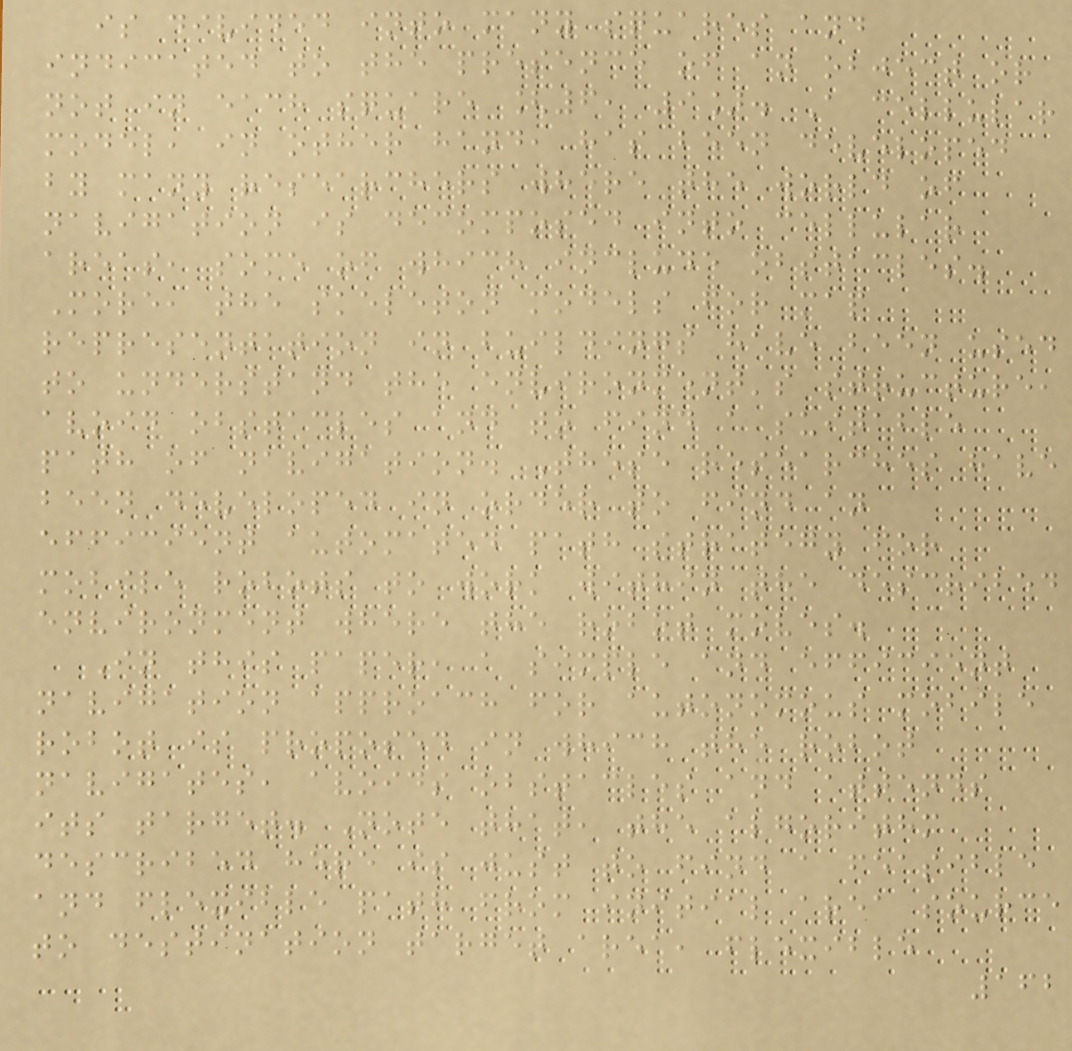is divided into many squares and
indicated to the presence of an object or
not in each square [6, 9]. A cellular
model, in other hand, has been developed
by many researchers where the world of
navigation is decomposed into cellular
areas, some of which include obstacles.
More, the skeleton models for map
representation in buildings have been used
to understand the environment's structure,
avoid obstacles and to find a suitable
path of navigation. These researches have
been developed in order to find an
efficient automated path strategy for
mobile robots to work within the described
environment where the robot moves.
In this paper, a simple and efficient
navigation approach for autonomous mobile
robot is proposed in which the robot
navigates, avoids obstacles and attends
its target. Note that, the algorithm
described here is just to find a feasible
and flexible path from initial area source
to destination target area, flexible
162
